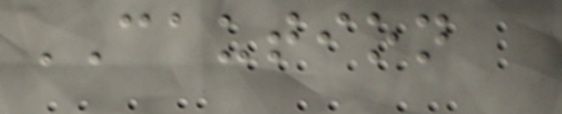CAUTION
